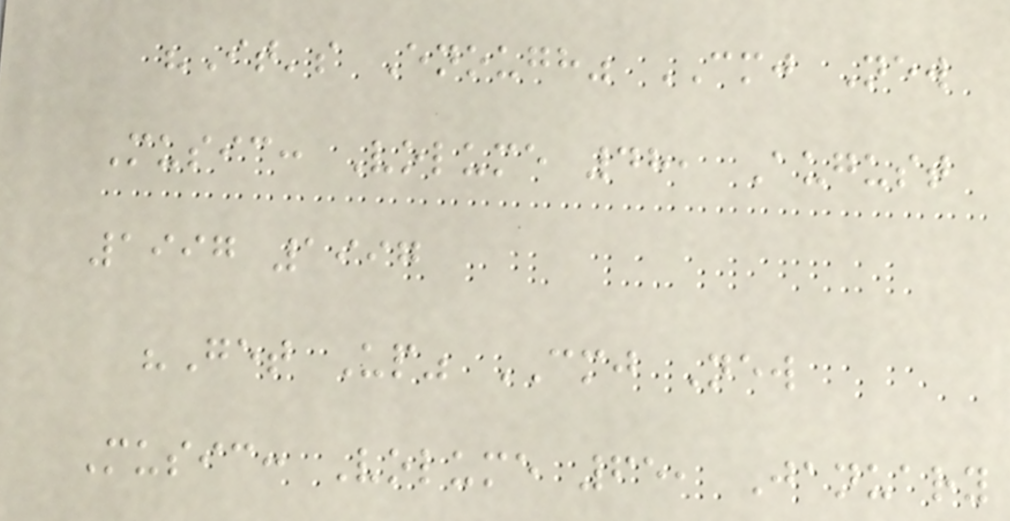"It's Enough" CMJ New
Music: Volume 48, August
1997 1997
"Get Up" CMJ New
Music: Volume 65, January
